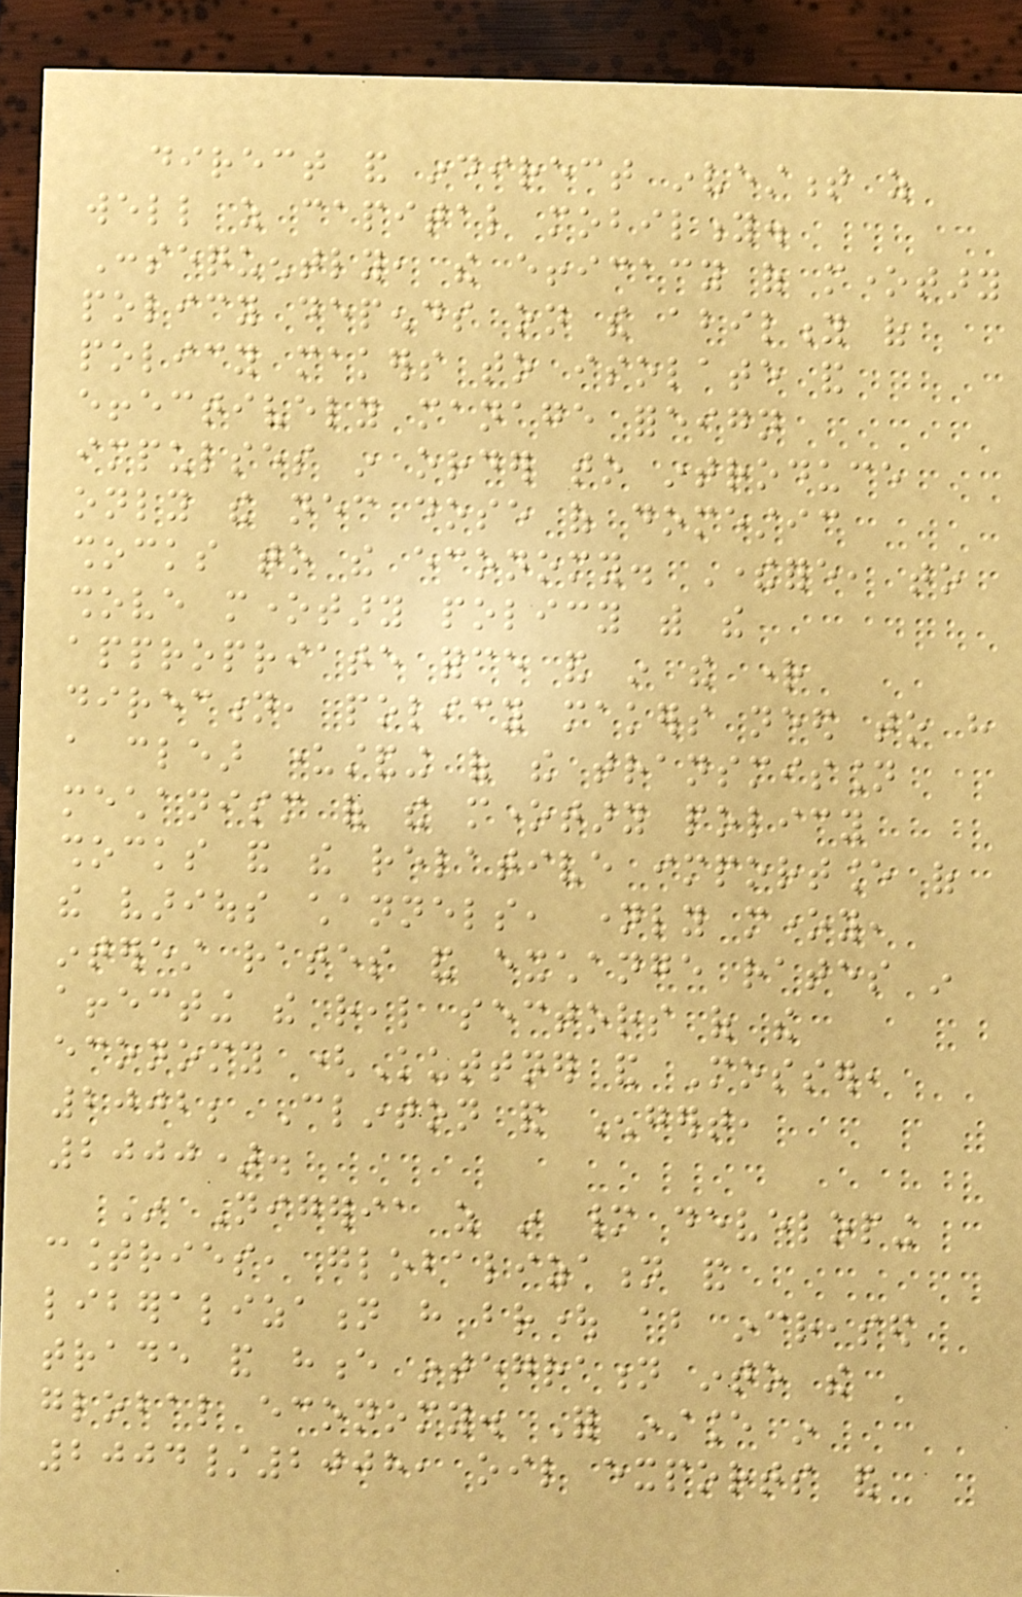direct and indirect investment as
well as capital mobility.
Consequently, the efficacy of monetary
policy depends on the ability of
policy makers to isolate and
effectively manage foreign
impulses in order to introduce
only the necessary dose of domestic
shocks to the economy. Therefore, to
shove monetary policy with the
appropriate force and in the right
direction, policy makers need to have
a clear understanding of the transmission
mechanism of the monetary policy
shocks and the relative importance of
the various channels, namely money,
interest rates and exchange rates in
affecting the real sectors of the
economy (Kuttner and Mosser,
2002; Clinton and Engert,
2000).
In Nigeria as in many developing
countries, globalization and
liberalization have brought about increased
trade and hence integration into the
global economy. For instance in
2004/2008, oil exports and
